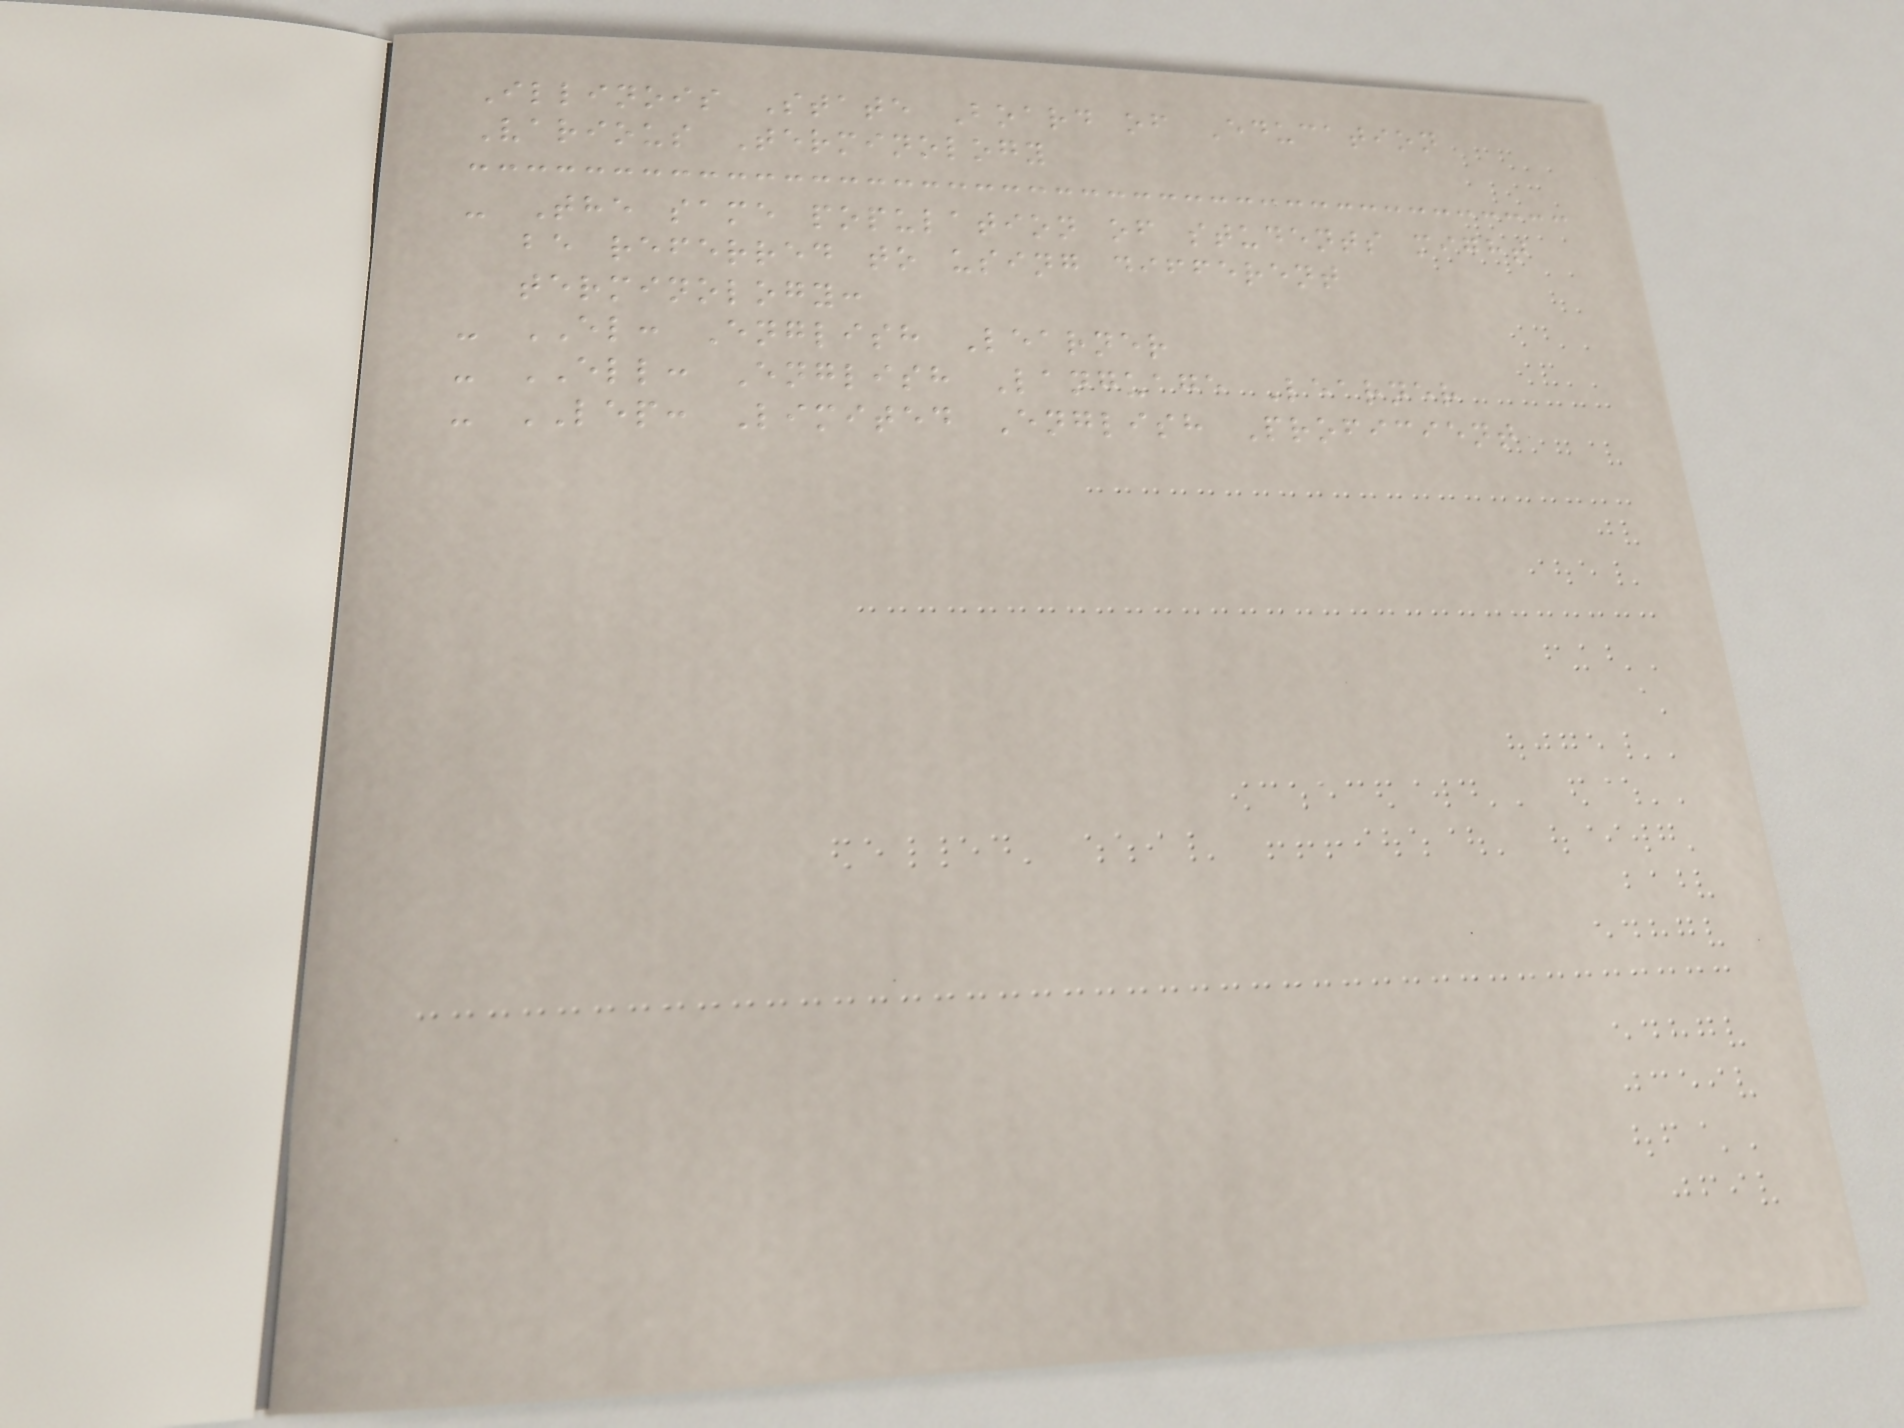Illinois State Board of Education
Various Terminology
- The same population of students might
be referred to using different
terminology:
- EL: English Learner
- ELL: English Language Learner
- LEP: Limited English Proficient
